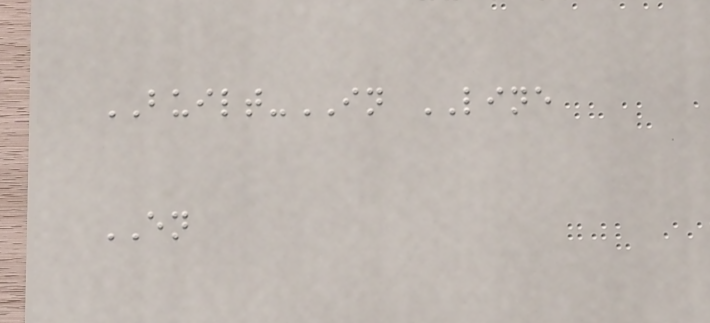BUILT-IN LINE
EN
